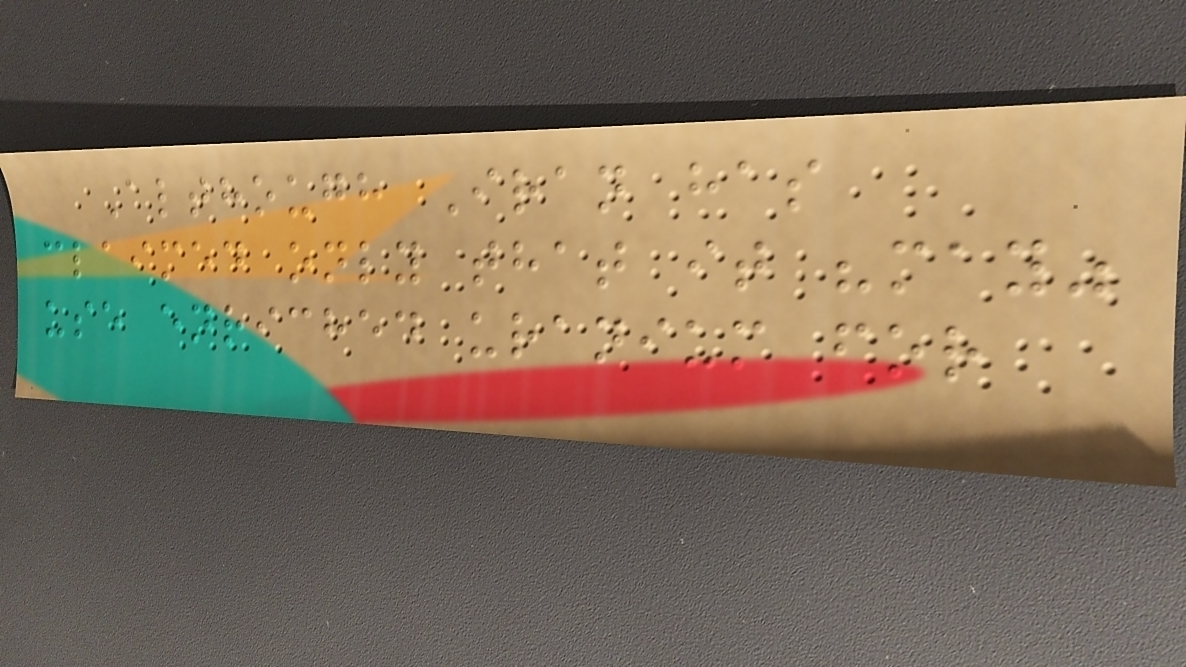Although Iran has
claimed only that it "may"
use enriched uranium for
